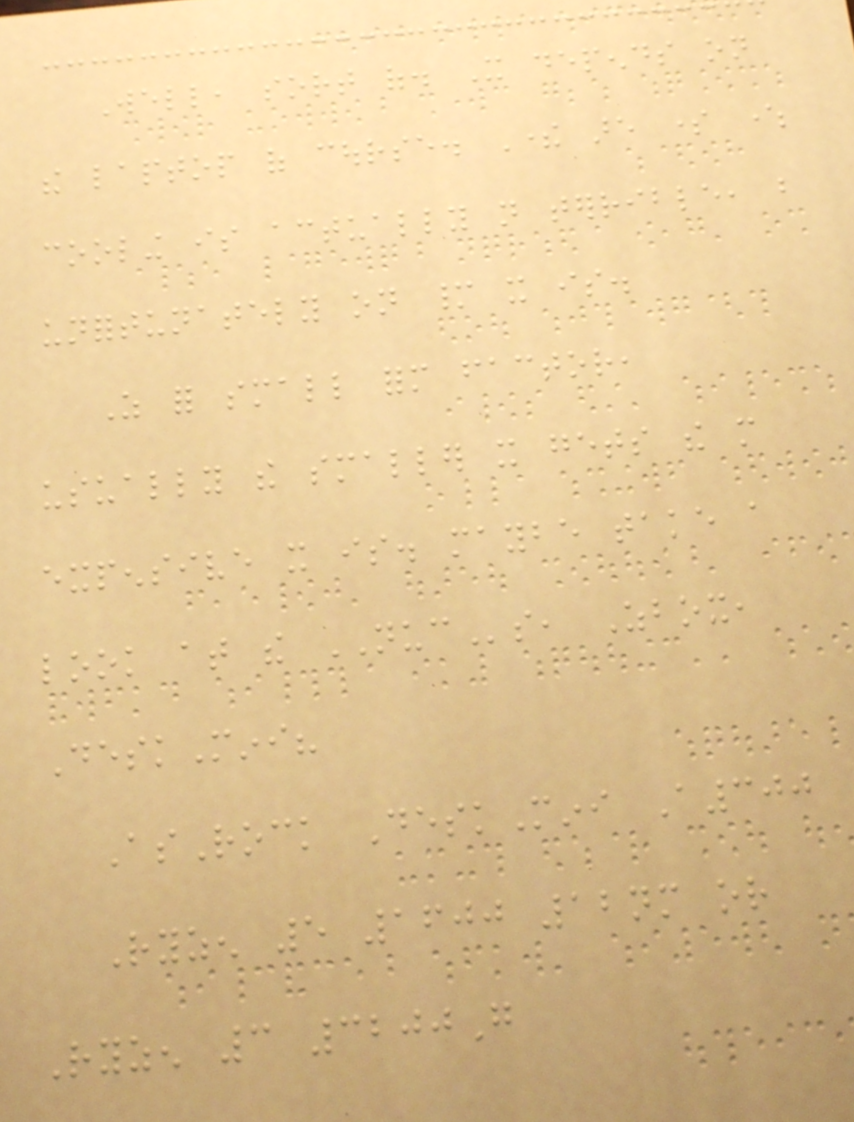Well, sort of. It depends on
the laptop of course. There are some where
cooling is actually not terrible, but
unfortunately on many it is.
As for small form factor,
usually the smaller it gets the more
expensive it is. maybe take a
look at the NUCs, Zbox,
DeskMini?
AsRock DeskMini A300
Ryzen 5 1600 12nm or
Ryzen 3 3200G
